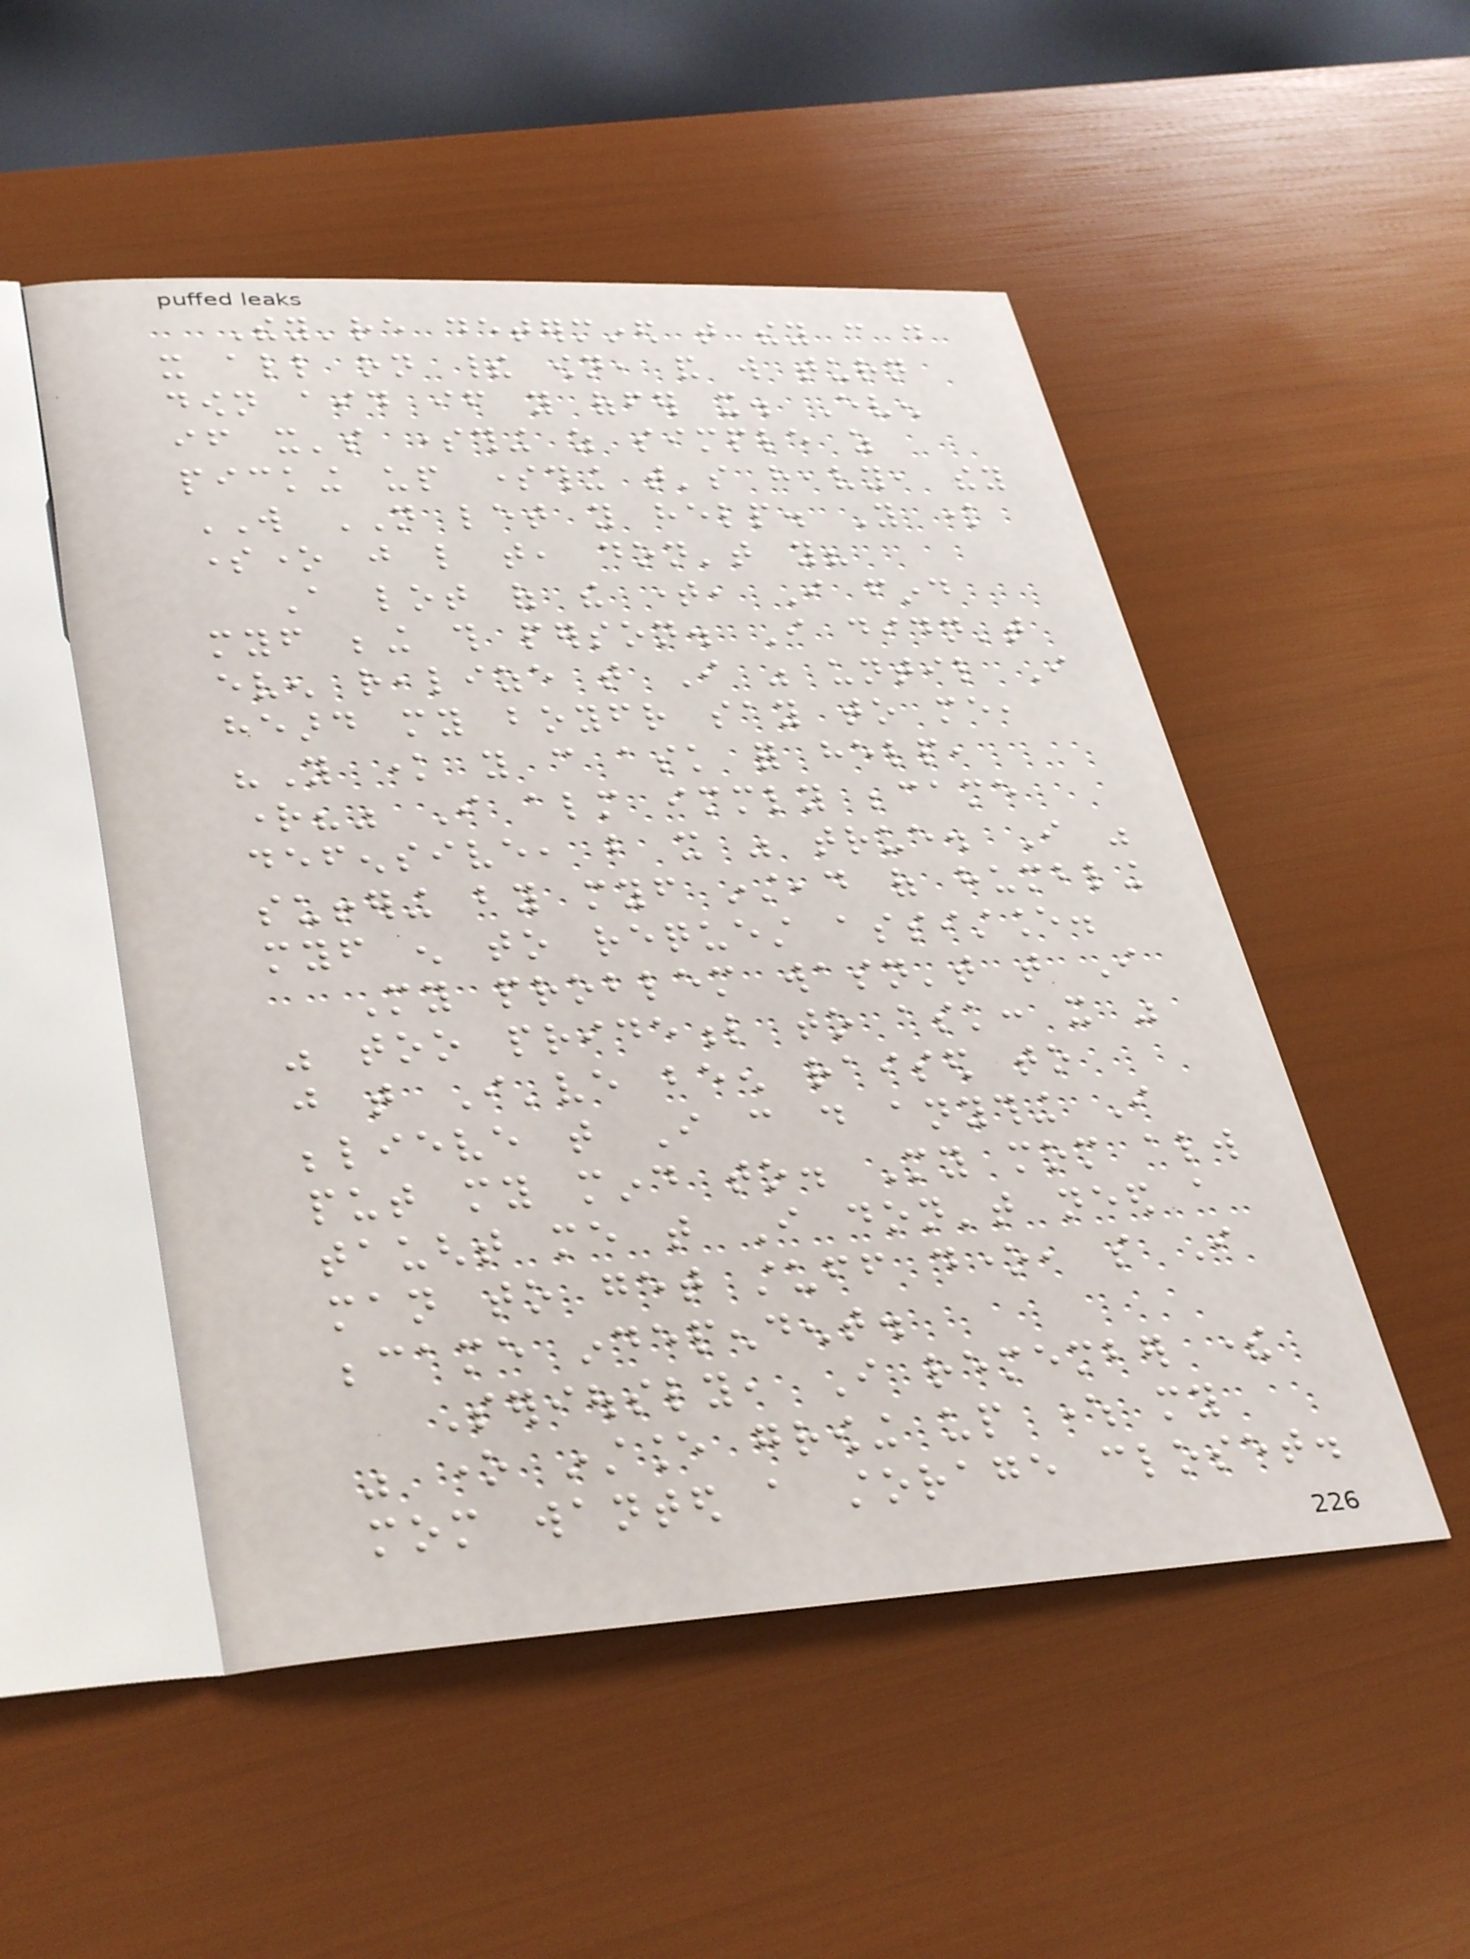They're determined that they can do
it all on their own, and will turn
down aid if you offer it. Even
if it's something as simple as
picking up something that's heavy, they
WILL NOT let you help. You know
someone just like that, don't you?
A lot of the time, I find
myself being this person. I didn't
even realize that I was until I
heard my boyfriend say to me,
"You know you can ask for help,
right?" I almost immediately became
defensive, but it was true. I was
suffering by myself instead of humbling
myself enough to request assistance.
My problem wasn't that I
was too prideful to ask: it was
just that I've been raised to
believe that I can do anything I
put my mind to. My mom always
taught me that I don't need a
man to get stuff done, so I
became independent.
Seriously, I remember there
was one instance growing up where my
mom wanted a storage closet.
